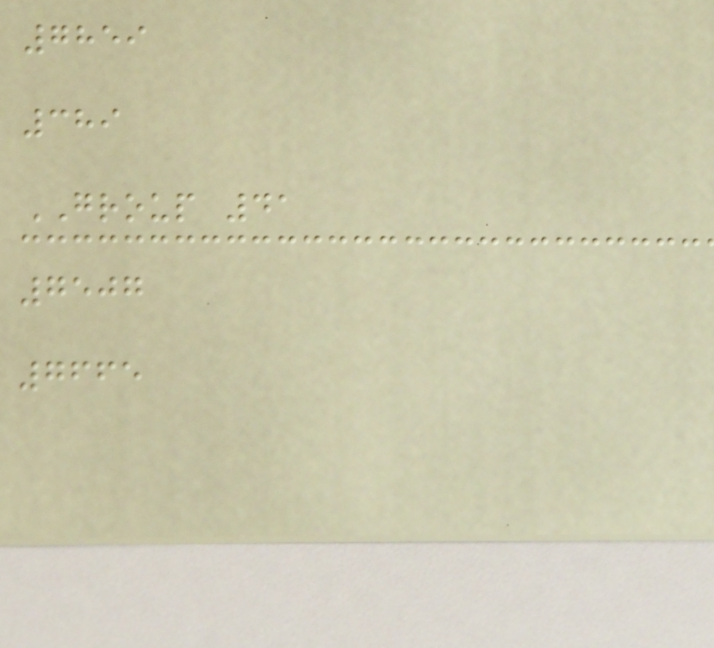7859
389
GROUP 41
7507
7665
